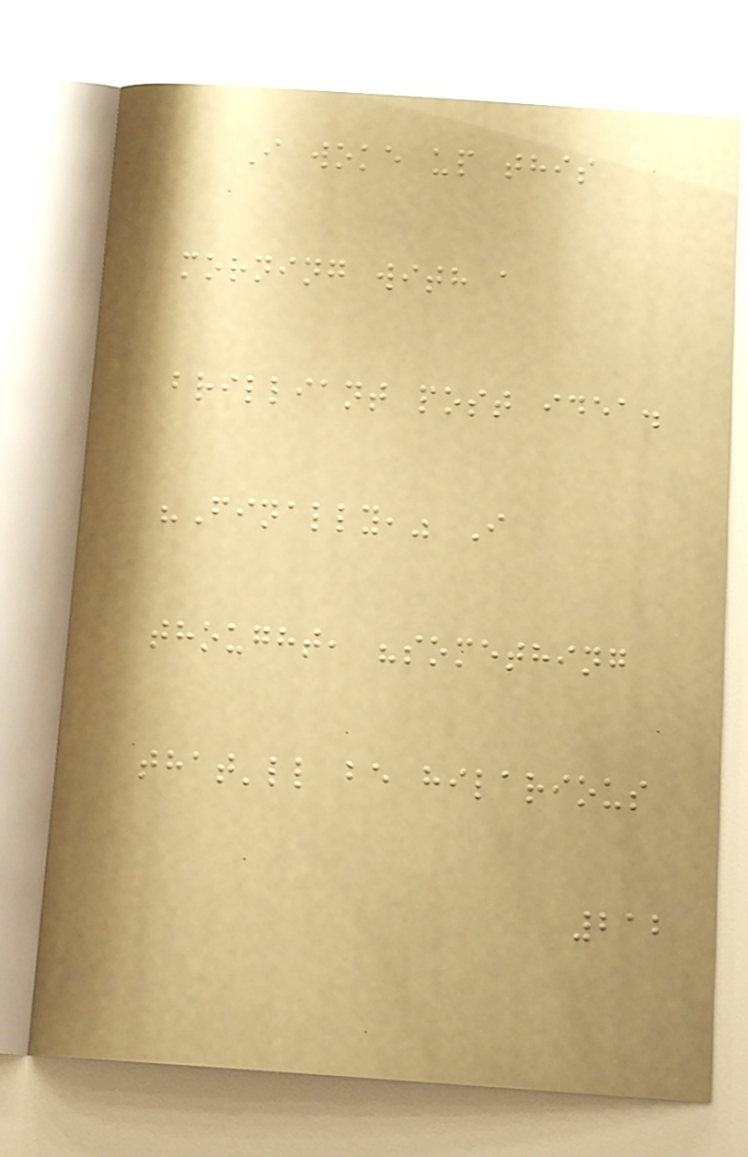I woke up this
morning with a
brilliant post idea.
"Finally," I
thought, "something
that'll be hilarious
212
